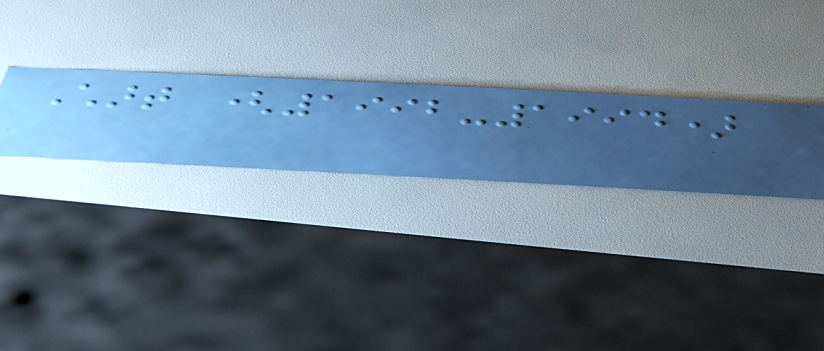Chart (1992-1994)
